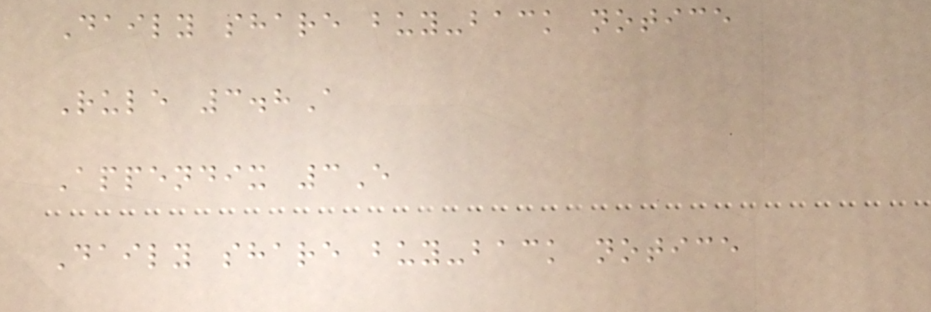Daily share buy-back notice
Rule 3.8A
Appendix 3E
Daily share buy-back notice
